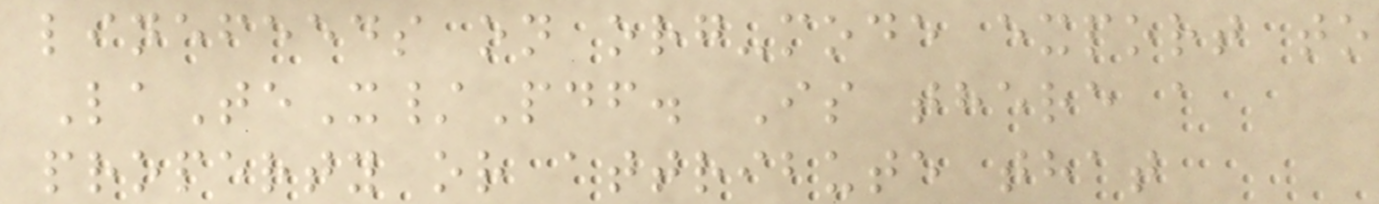linefeeds on org-mode export to
LaTeX/Pdf. Is there a
property or attribute that
